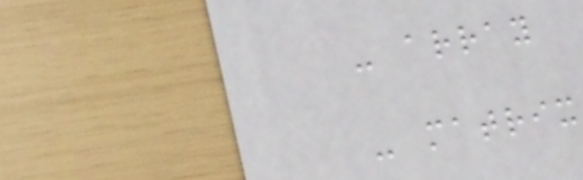- array
- matrix
